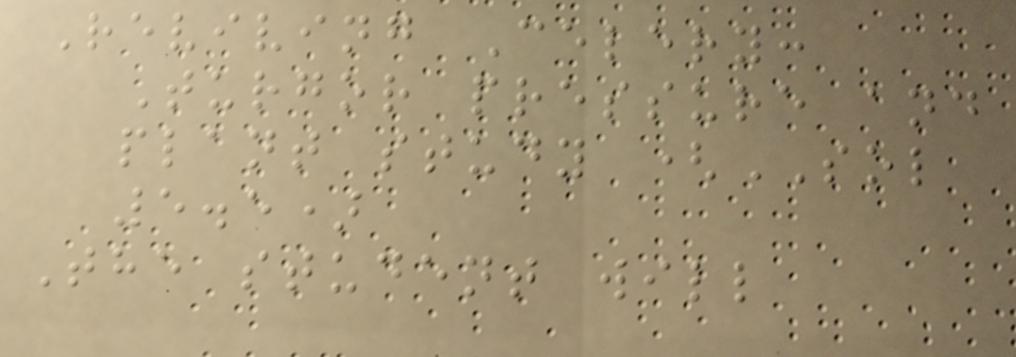Reviving Celery:
Turgor pressure and
plant study (SOL
5.5)
The student will
